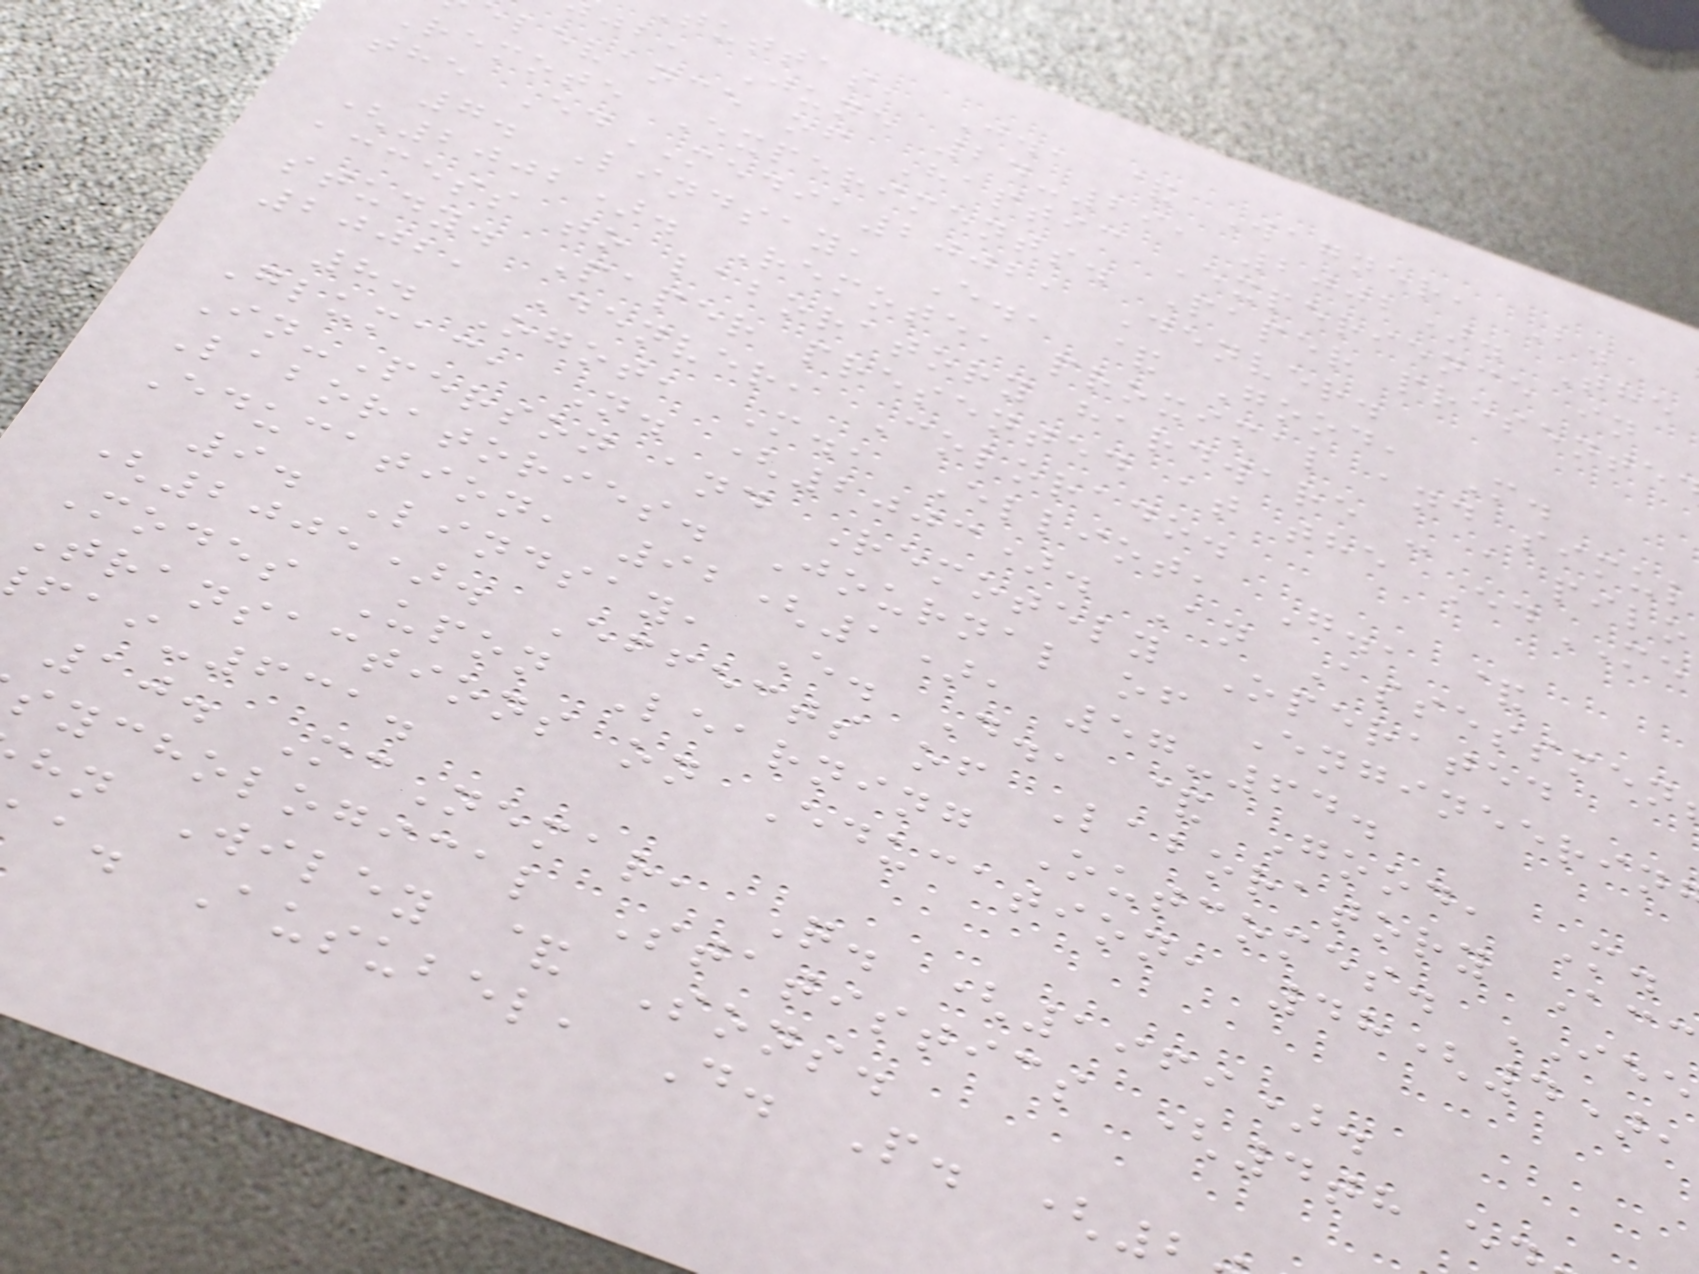tuttas, J., & Wagner, B.
jb, June 24-29, 2002). The
levance of Haptic Experience in
Remote Experiments. Paper presente
the EdMEDIA2002, Denver.
7. Lindsay, E., & Good, M.
(2002). Remote, proximal and simul
access to laboratory hardware - a pilo
study. Paper presented at the EdME
2002, Denver, Colorado.
8. Ogot, M., Elliot, G., &
Glumac, N. (2003). An Assessmen
In-Person and Remotely Operated
Laboratories. Journal of Engineerin
Education, 92(1), 57-64.
9. Lindsay, E. D., & Good, M.
(2005). Effects of Laboratory Acc
Modes Upon Learning Outcomes. IEE
Transactions on Education, 48(4),
-631.
10. McNemar, Q. (1969).
sychological Statistics (4th e
hn Wiley & Sons.
a. Ausubel, D. P. (
